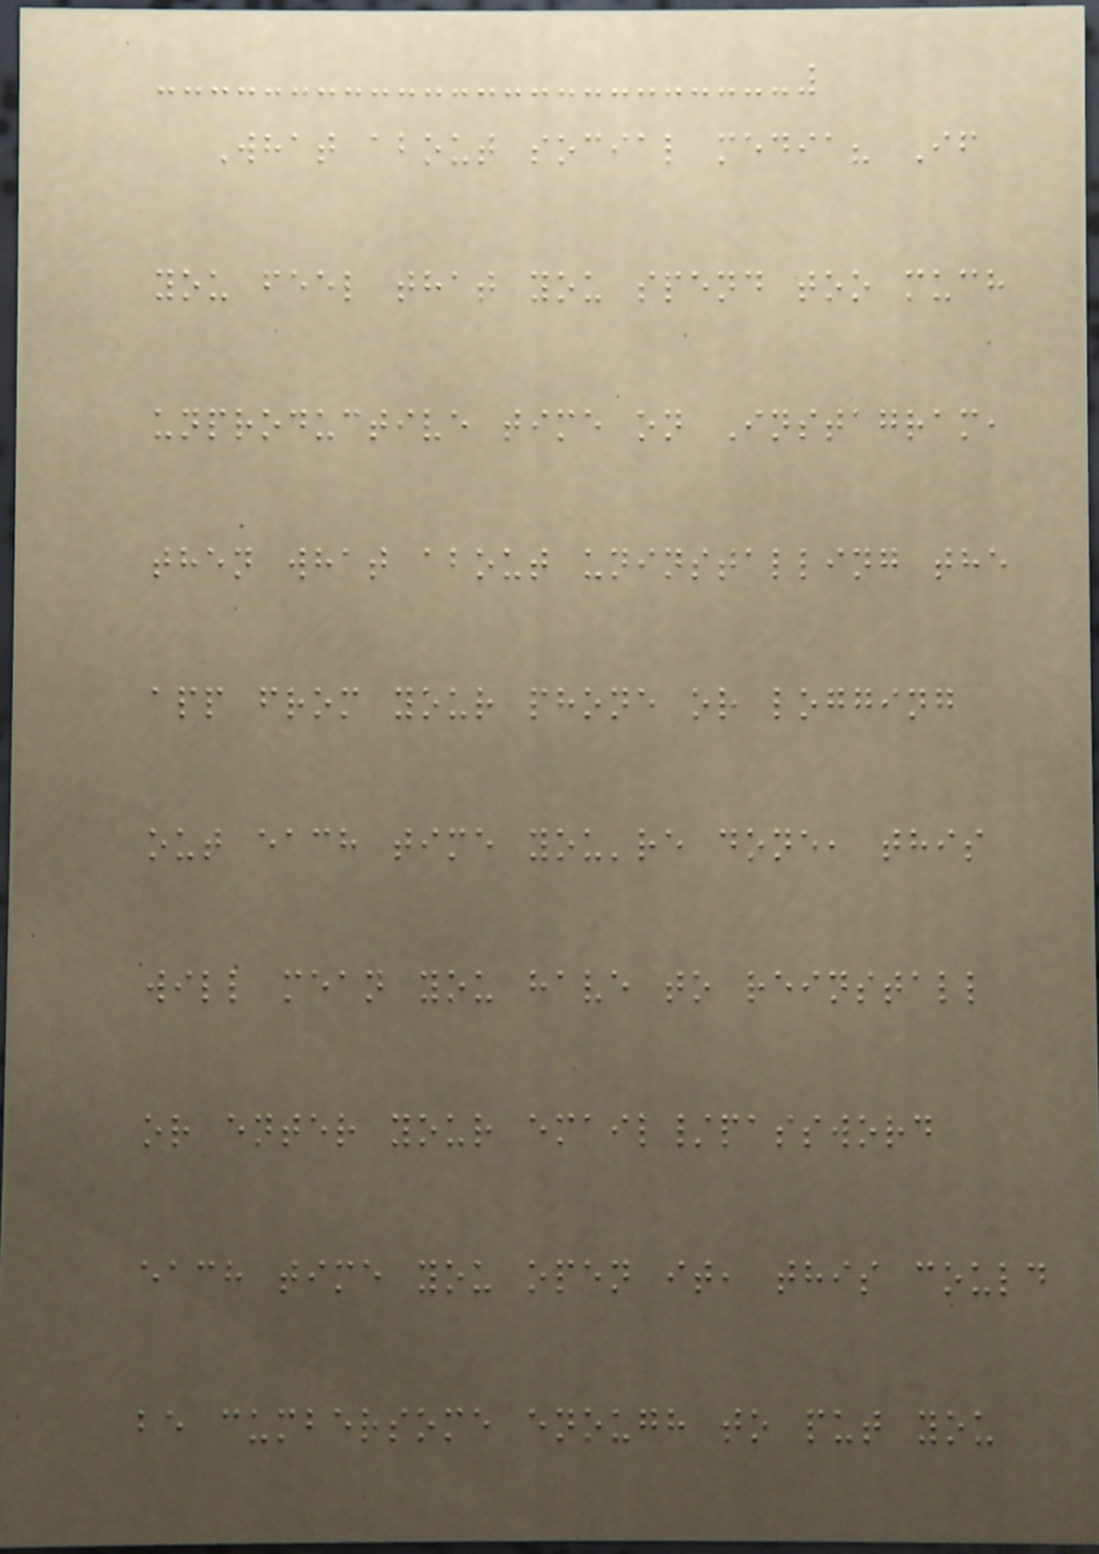What about social media? If
you feel that you spend too much
unproductive time on Instagram,
then what about uninstalling the
app from your phone or logging
out each time you're done, this
will mean you have to reinstall
or enter your email/password
each time you open it, this could
be cumbersome enough to put you
